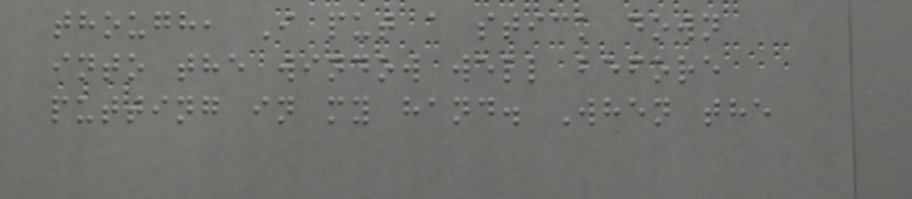though, I put a stick down
into the window well before
putting in my hand. When the
